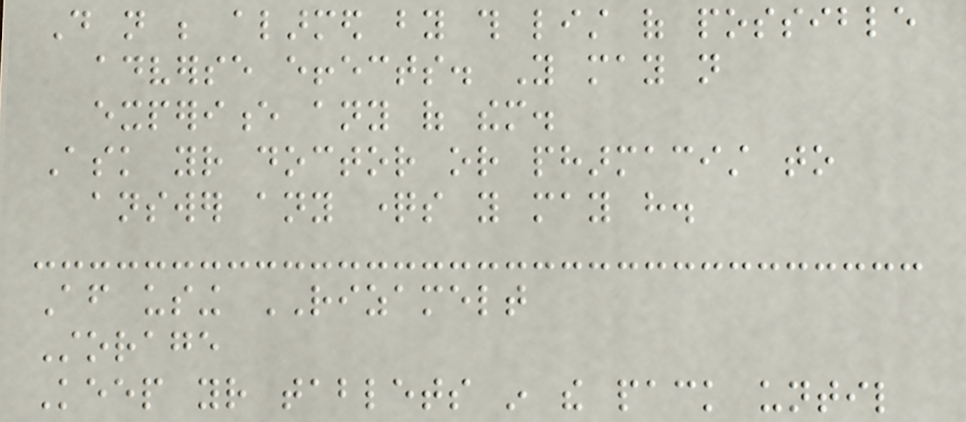Do not be alarmed by this list of possible
adverse effects. You may not
experience any of them.
Ask your doctor or pharmacist to
answer any questions you may have.
After using RIZAMELT
Storage
Keep your tablets in the pack until
